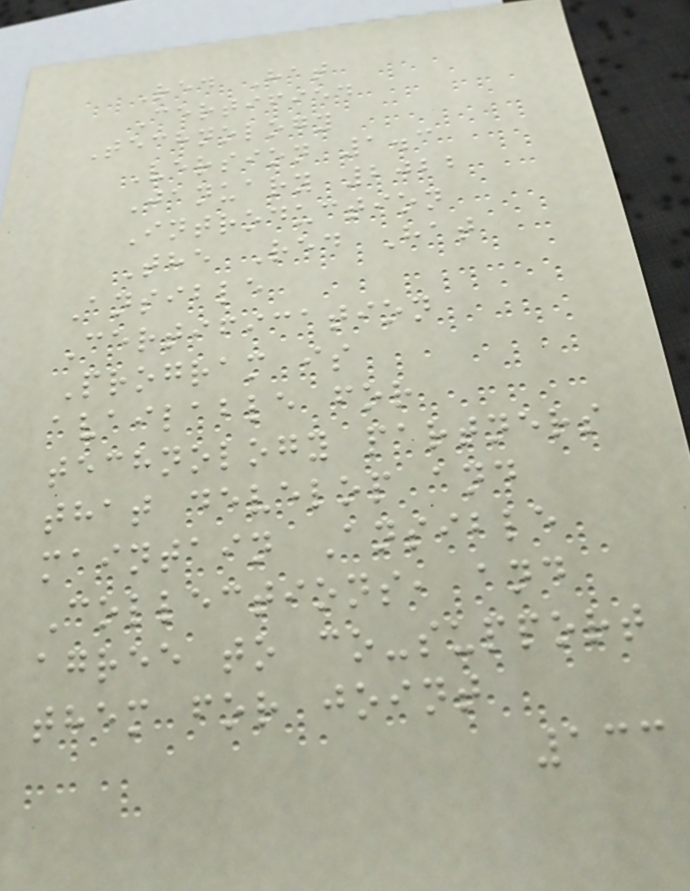Red Hat
Certified
Technology
Version 1.3
January 2022
Introduction
The Red Hat
Ansible
Certification
Program is
available for
technology partners
that develop and
maintain Ansible
Collections, and
agree to co-support
them for joint
133
